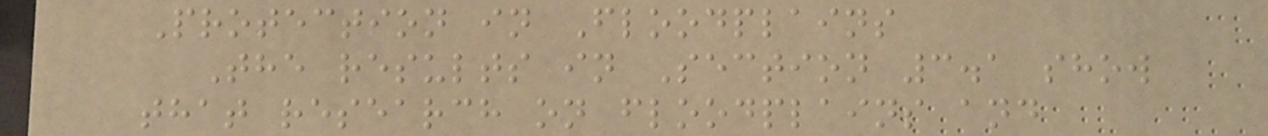Protection in Floodplains
The results in Section 3.1 show
that research on floodplains and
